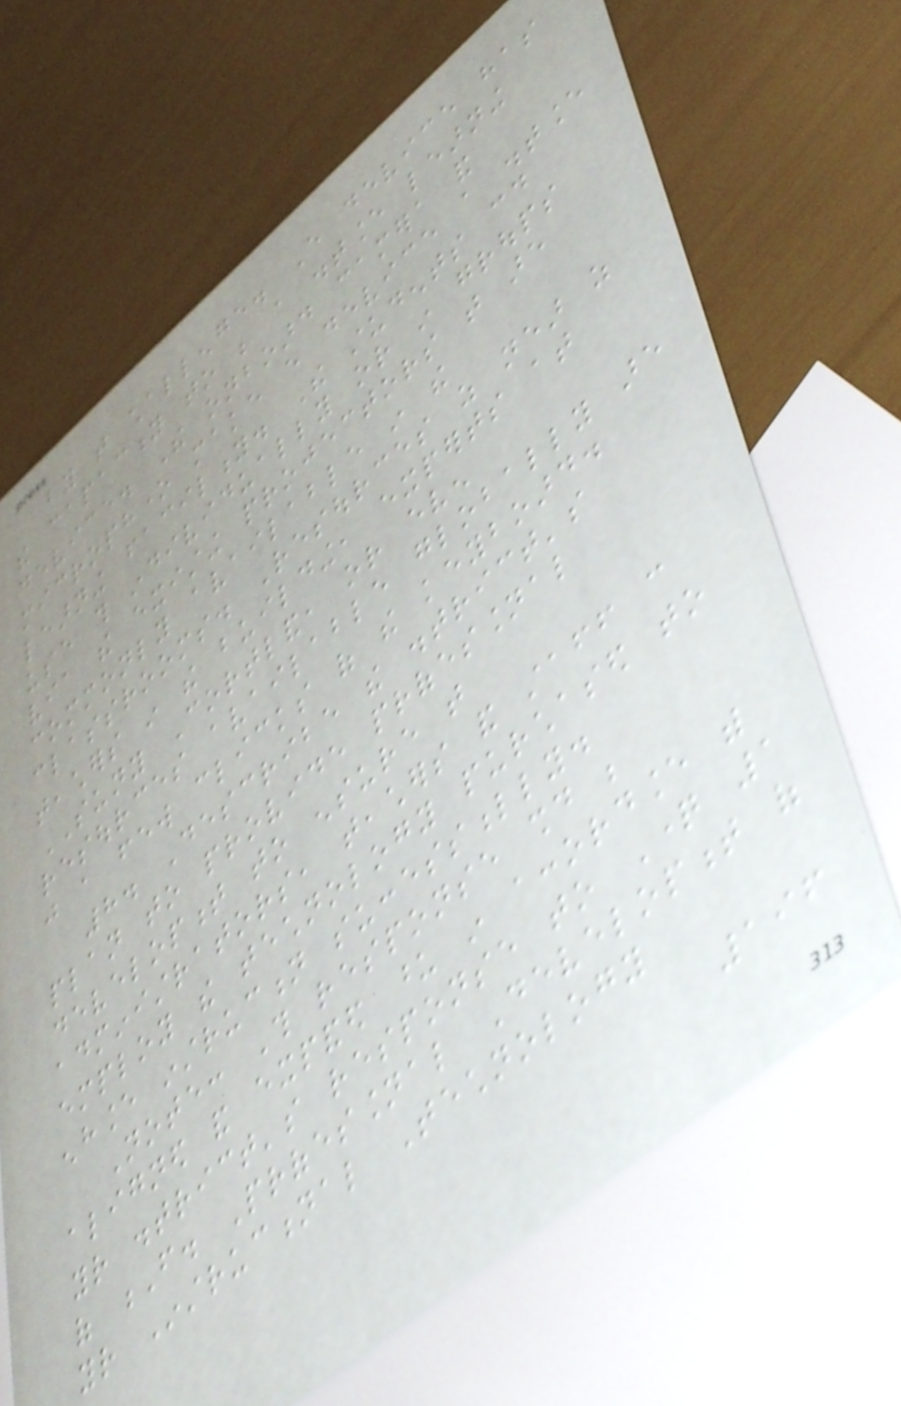by that challenge. Every device has
the capacity to be a distance learning
device. The onboard camera and
microphone make every device a distance
learning facility. The students could
use this individually or in groups
via the existing projectors that are
commonly available in the
classrooms. Resources as near as
teachers in the building, experts at
SUNY Cortland, or even
resources available globally are
just a few clicks of the keyboard.
8. Describe the district's
plan to provide professional
development to ensure that
administrators, teachers and staff can
employ the technology purchased to
enhance instruction successfully.
Note: This response should be
aligned and expanded upon in accordance with
your district's response to Question 1
of F. Professional Development of
your Instructional Technology
196
